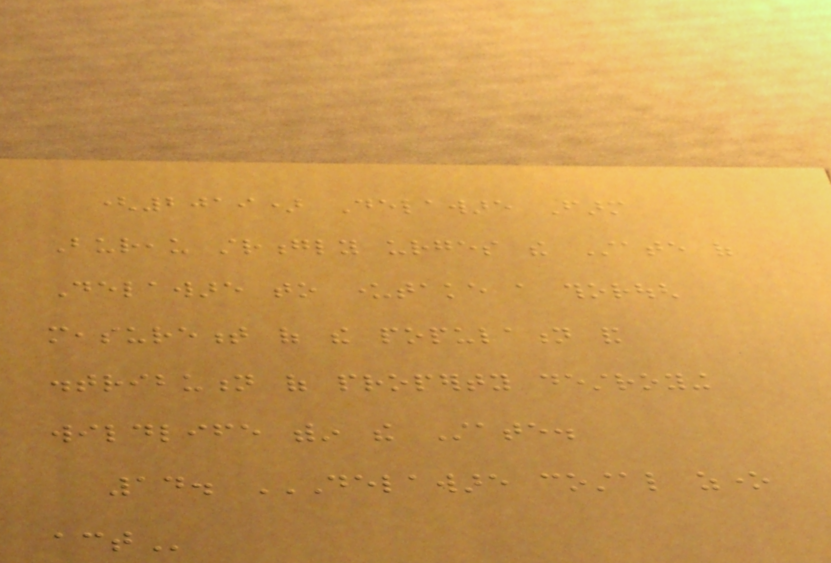(2019) Delaware Farm
Bureau strongly urges the State of
Delaware to undertake a thorough
measurement of the population and
distribution of property destroying
wildlife within the State.
14. DELAWARE COSTAL ZONE
ACT
